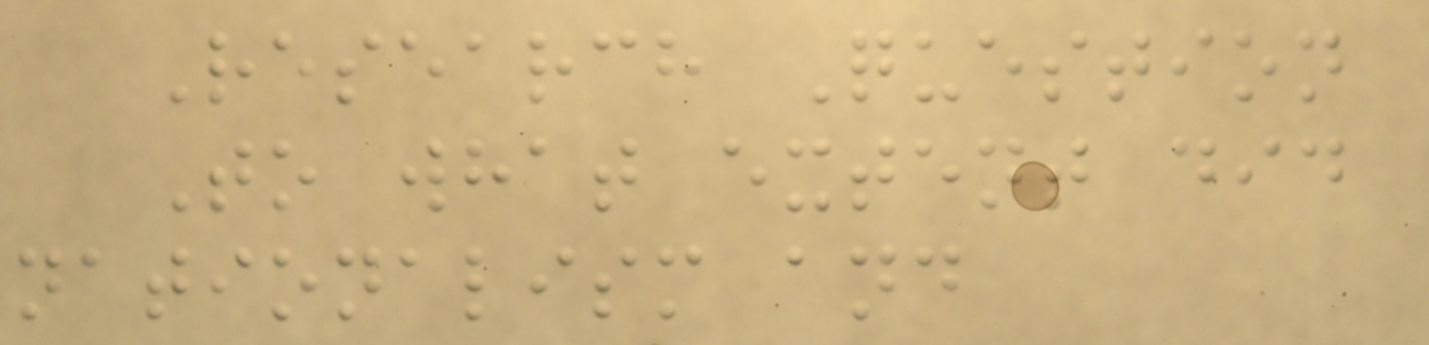Research Question
To what extent did
nationalism and
